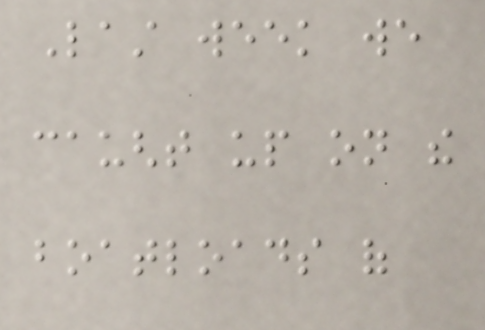Last week we
caught up on the
boatloads of
